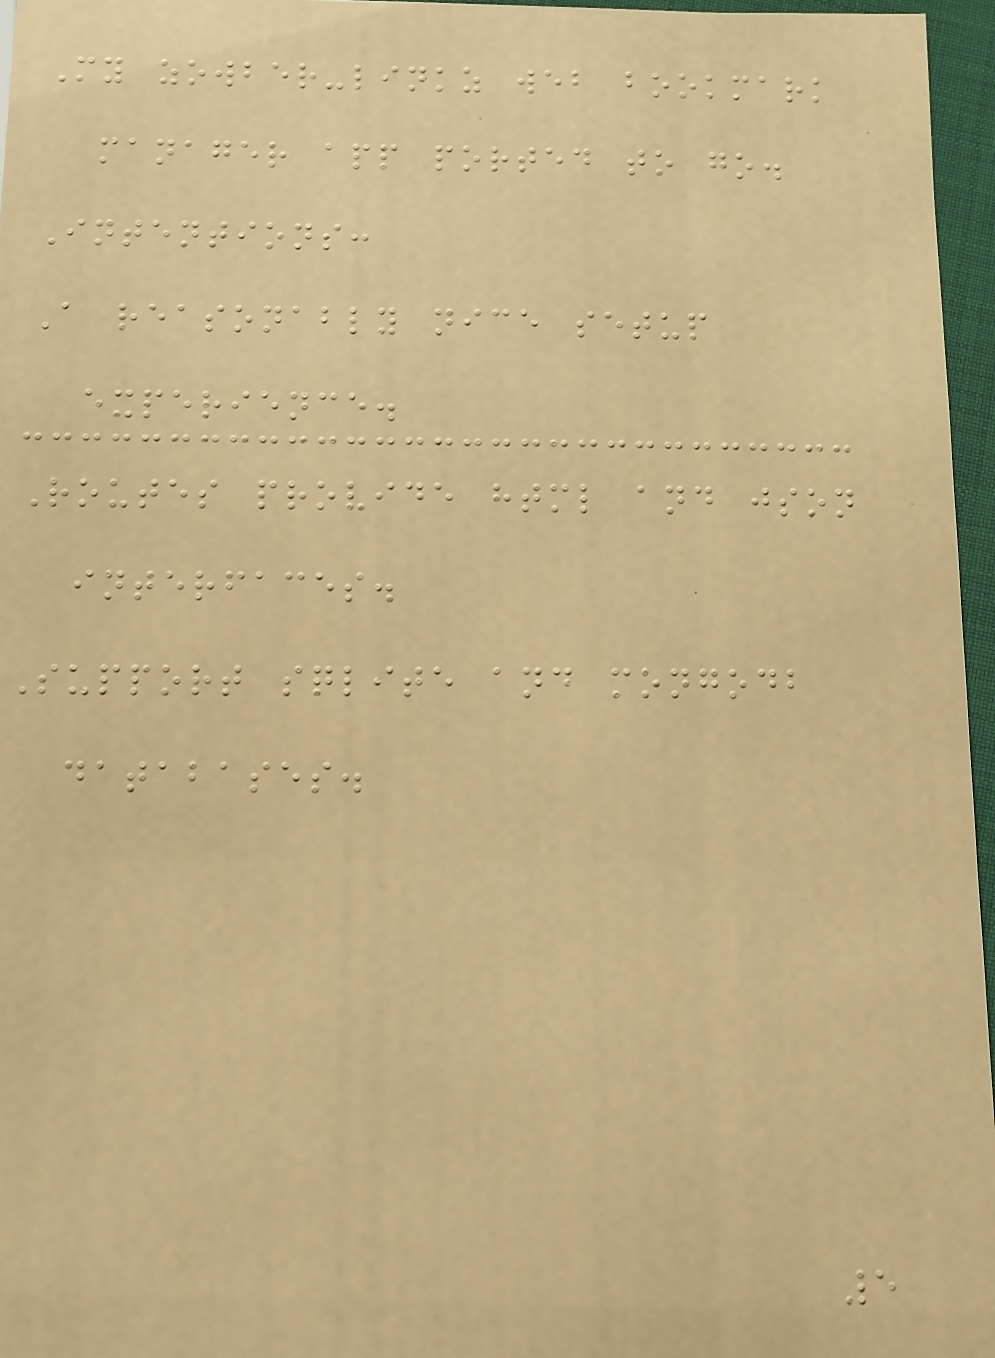My zowber-linkz web bookmark
manager app ported to go.
Intentions:
A reasonably nice setup
experience.
Routes provide html and json
interfaces.
Support sqlite and mongodb
databases.
5
